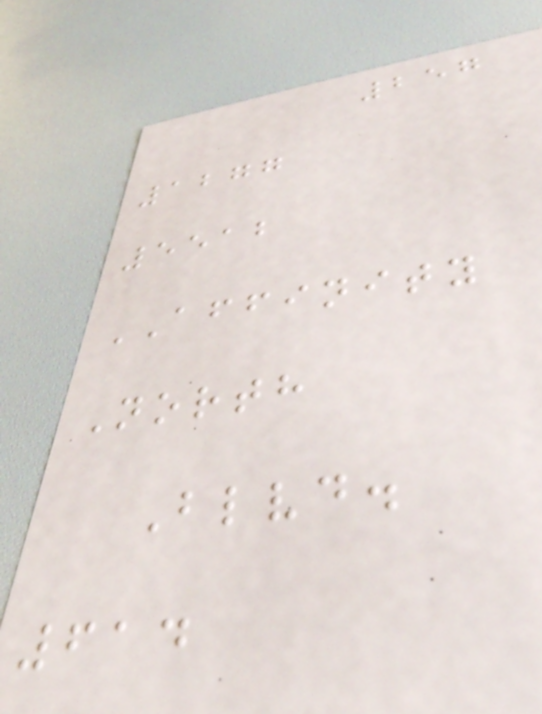257
1277
5512
AFFINITY
North
Blvd.
614
